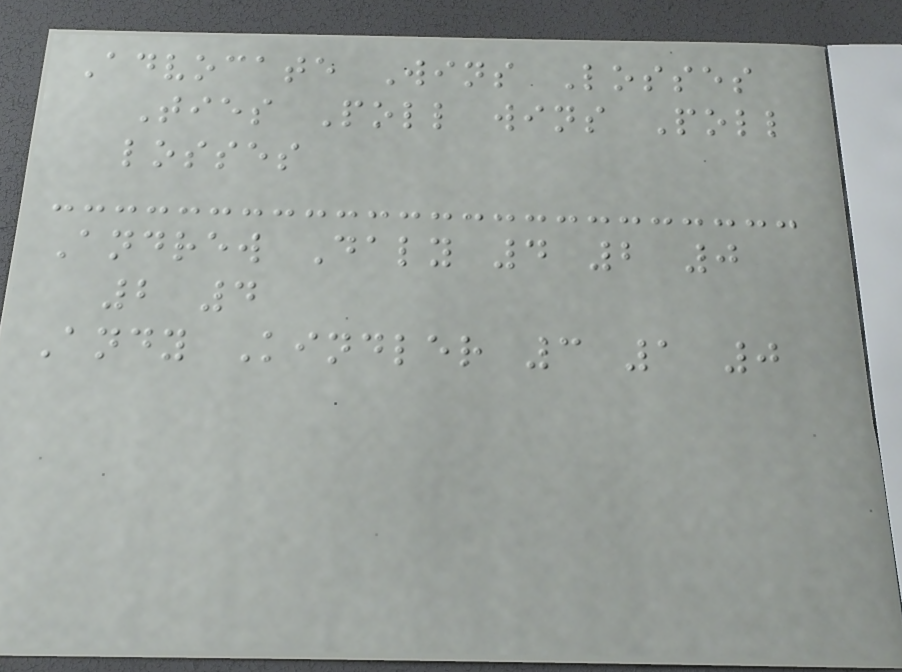Advocate Wins Losses
Ties Poll wins Poll
losses
Andrew Daly 4 2 0
2 4
Andy Kindler 3 1 0
